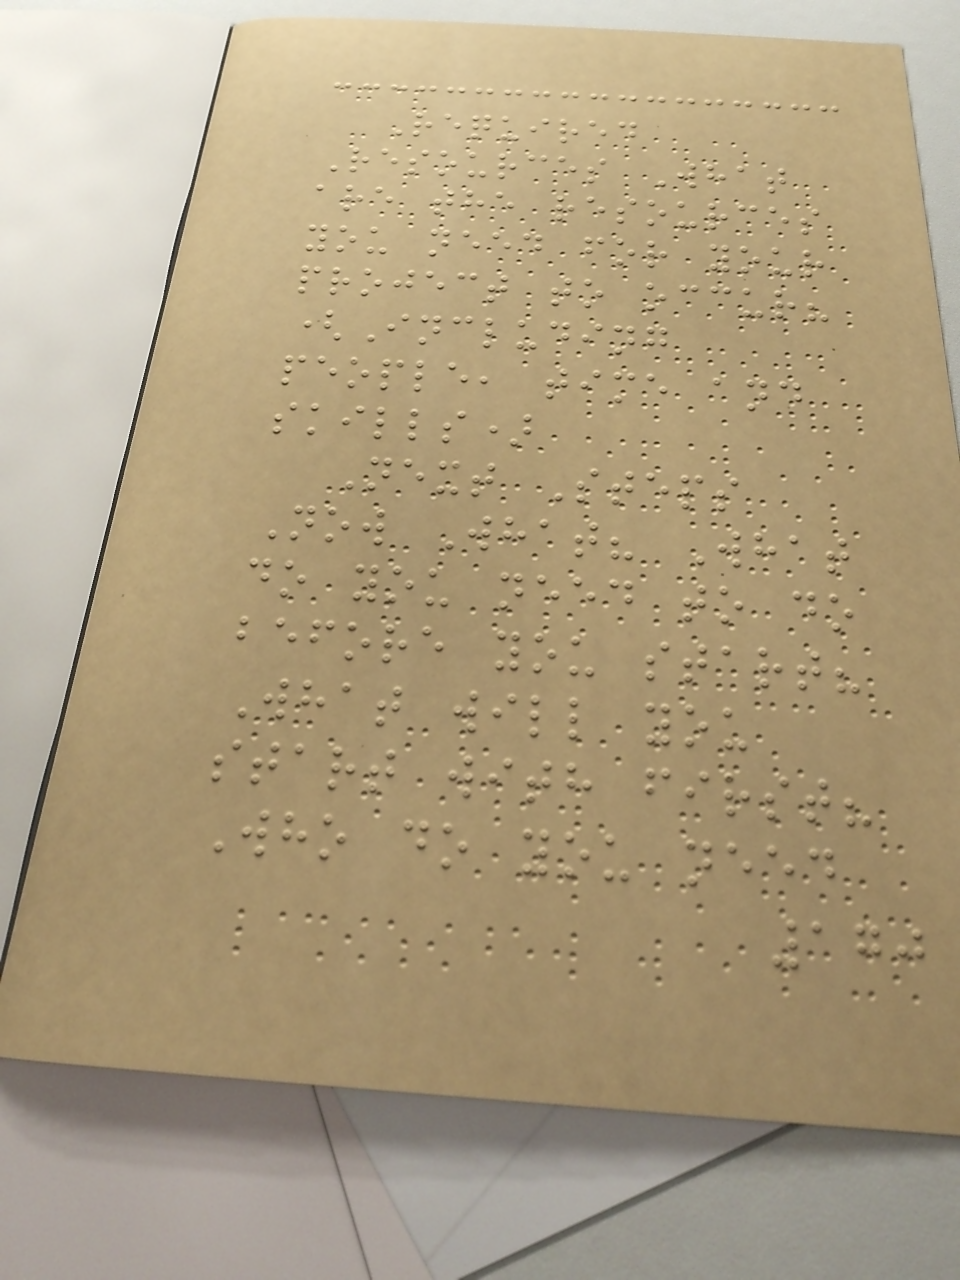Required
Resources What
are the resources
you need for your
project to occur?
(Including
people, time and
skills)
Next Steps
Now What? What
do you need to do
before you start?
What will you
start with first?
Who do you need
170
